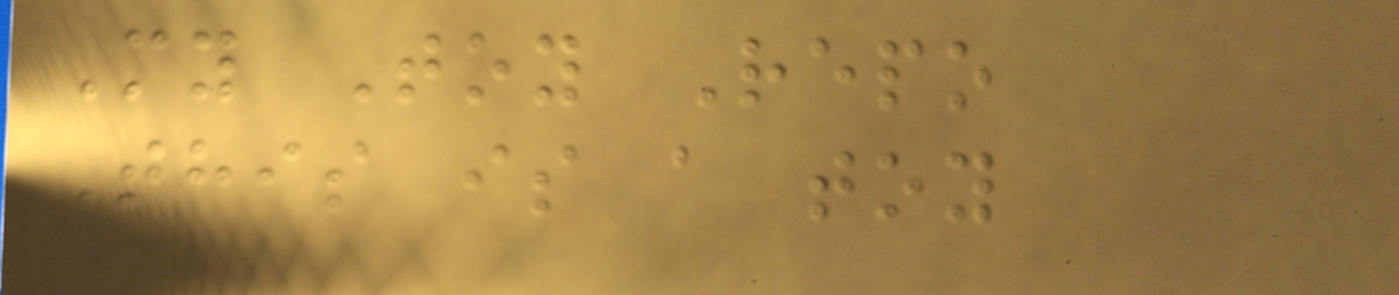My Toy Repo
This is a toy
